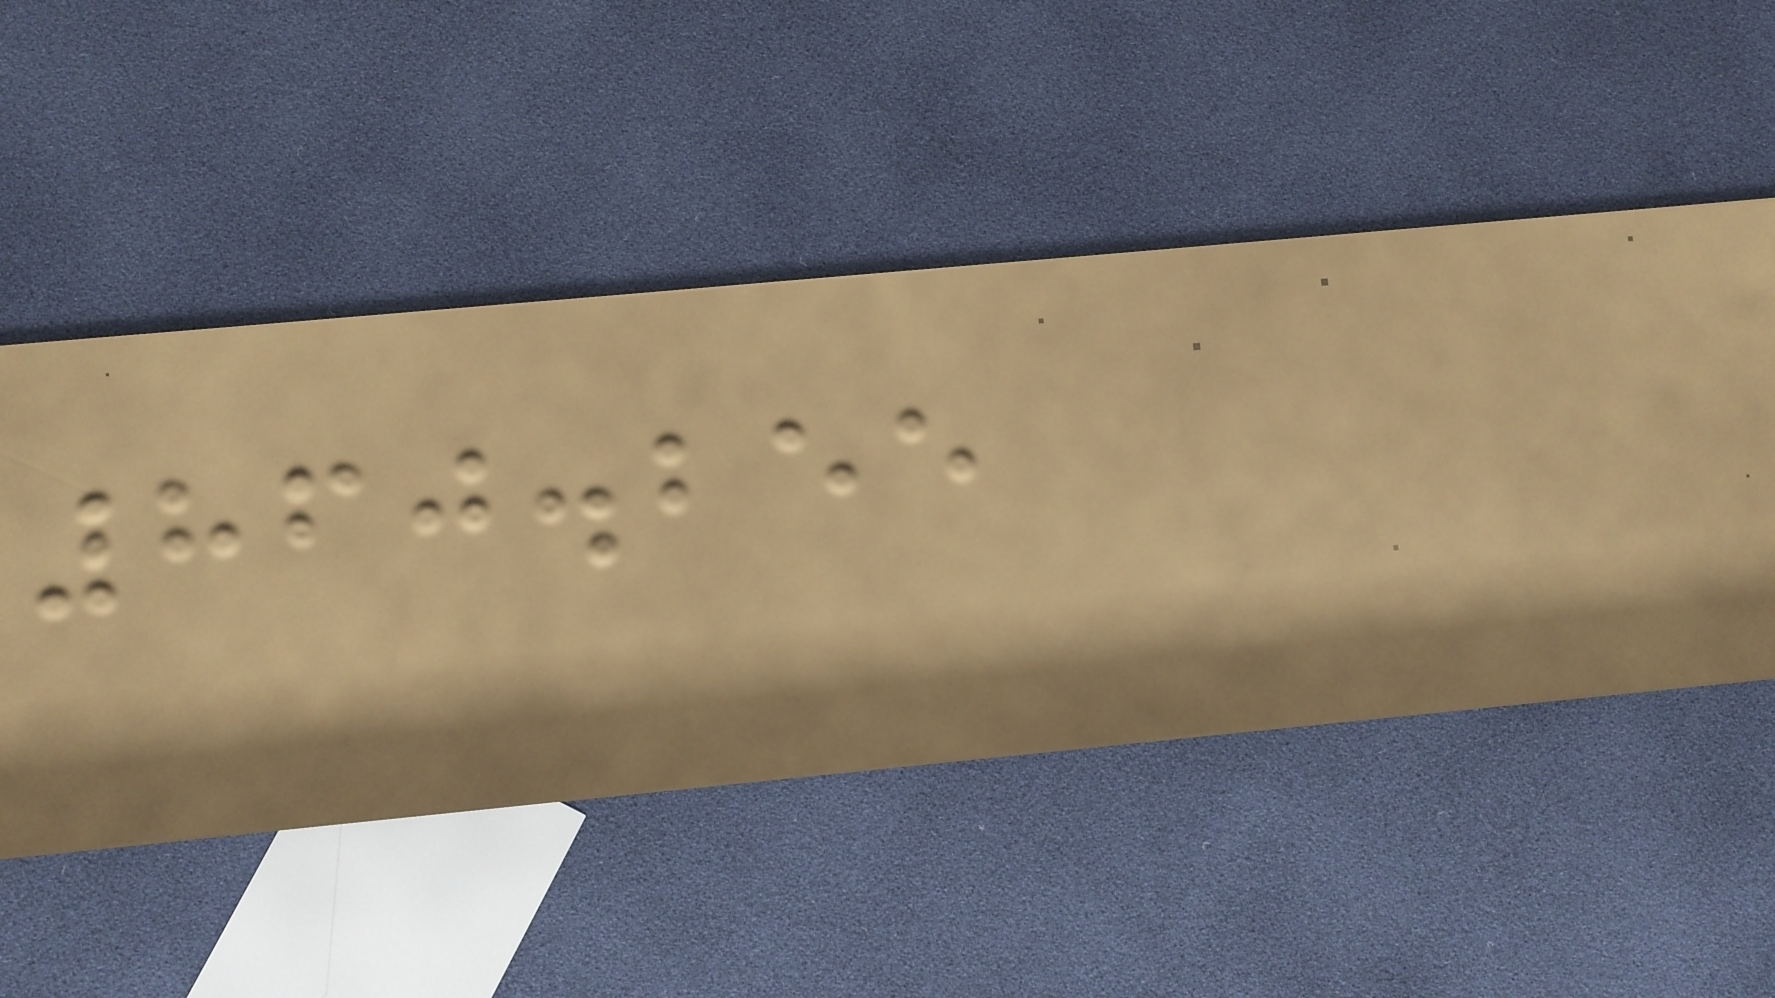860.255
